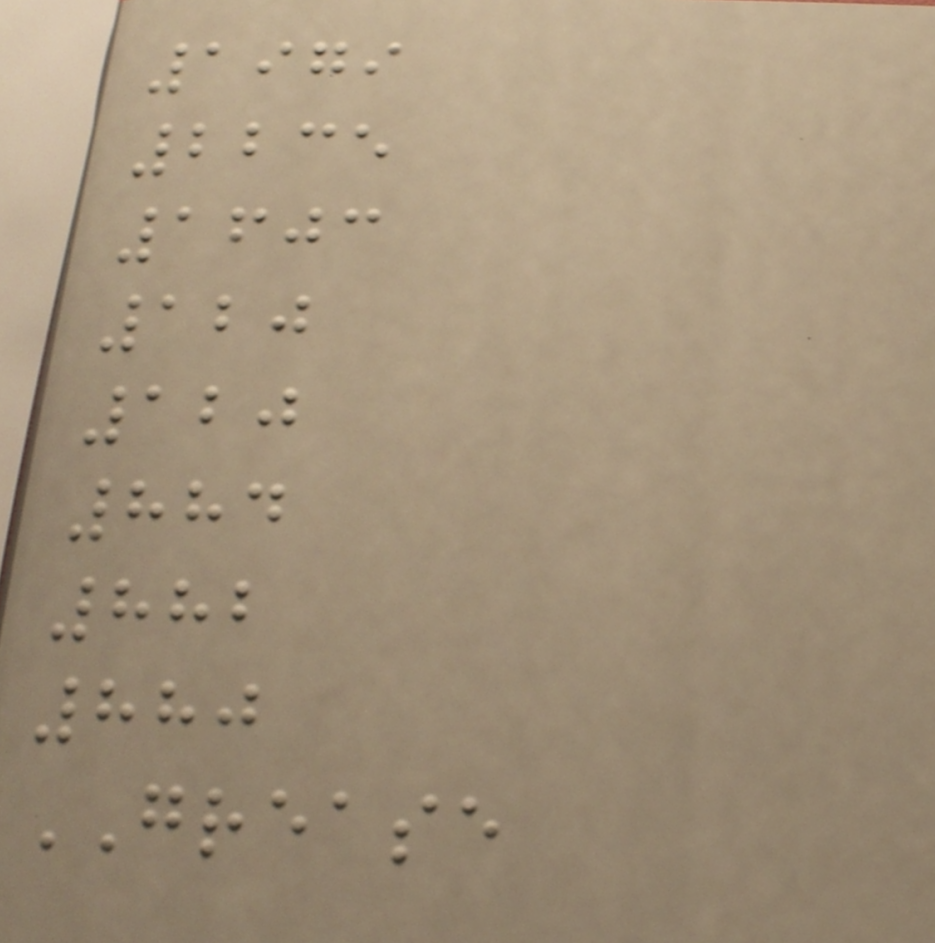1979
2235
1603
120
120
884
882
880
GREASE
